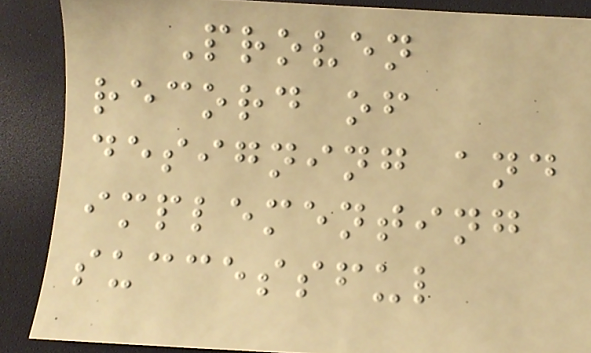Proven
record of
designing and
implementing
successful
